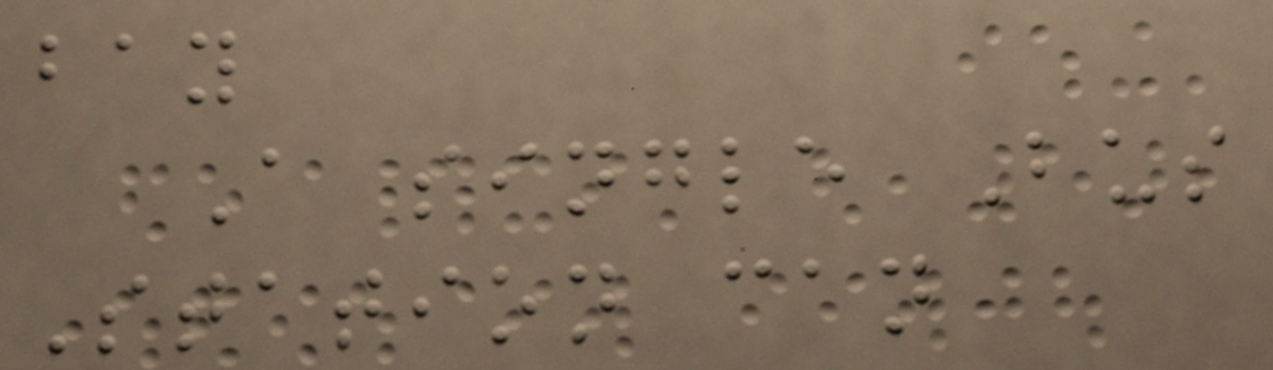bay
A single Bus
Station can
